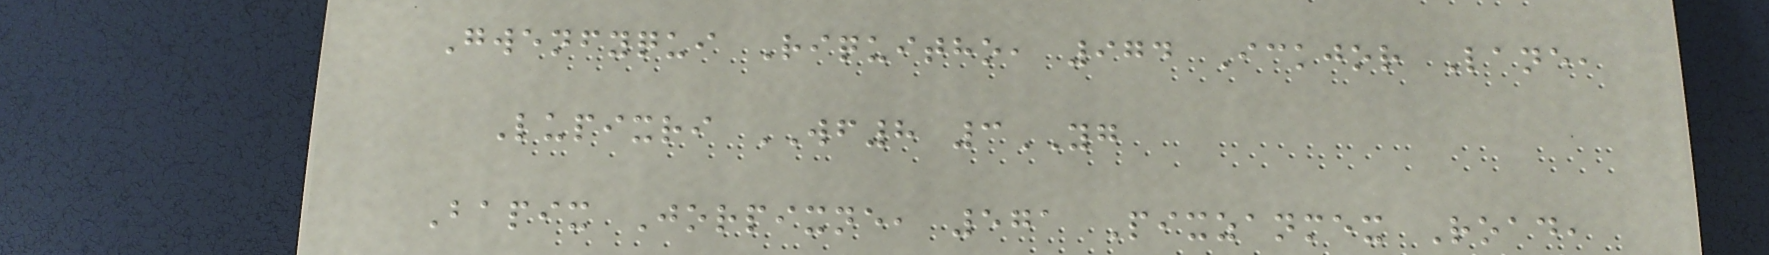Gwenfyqui Riquitho, 974 Ickjor Lane,
Lupixri WF8 3YG
Bapix Jorpixne, 571 Pixzanmex Road,
